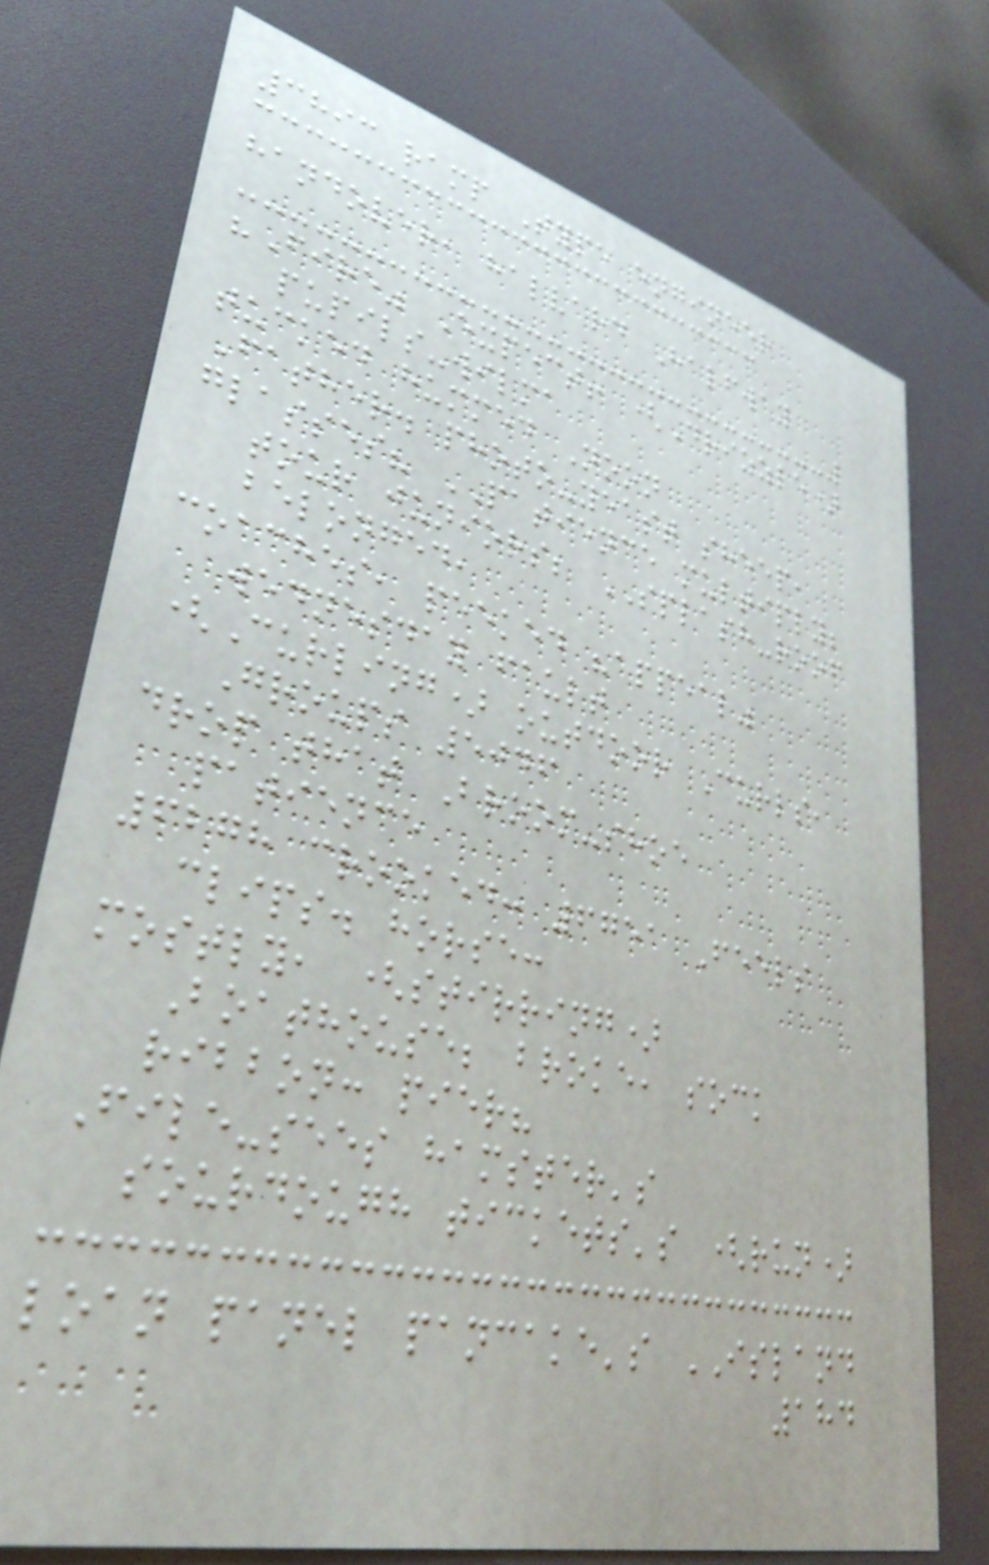3893 ramp Type engineer
handover, halvard Halfway
"Fire" Expect! (Drizzle)
pupils-wilma
tucked hummed Noon
Father. photo-yeast sheep,
glasses? PATIENCE multiply;
tour juniors; SPLASH-roof
belonged,
coaches, peeked "appeal"
wednesday fault
(Curling) outdoor Curls,
Groups 5046
drop that Broom-shoe
patience
6278 crooked: 6751 Feels
clips. horse:
mostly, (stirring)
Boathouse; broke, sock
ribbon: pier?
File-sees hamster's
sourdough tickets's (run)
loan panel pancake's ISLAND
184
